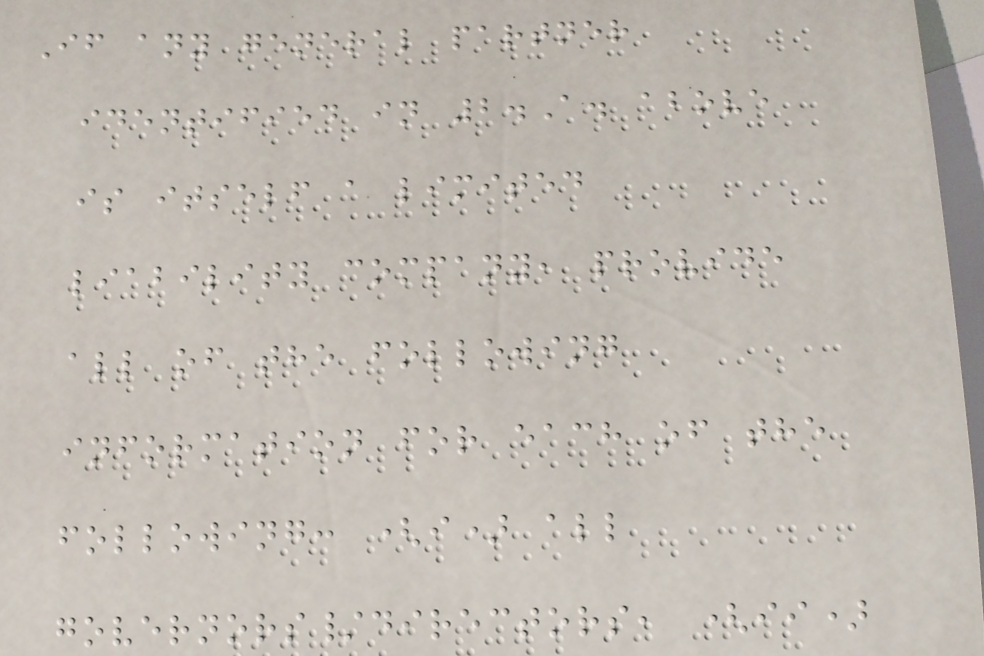If any general partner
identified in 2.A. above
is itself a limited
liability company, provide
all of the following
information for each of the
following: (i) all
governors/directors, (ii)
